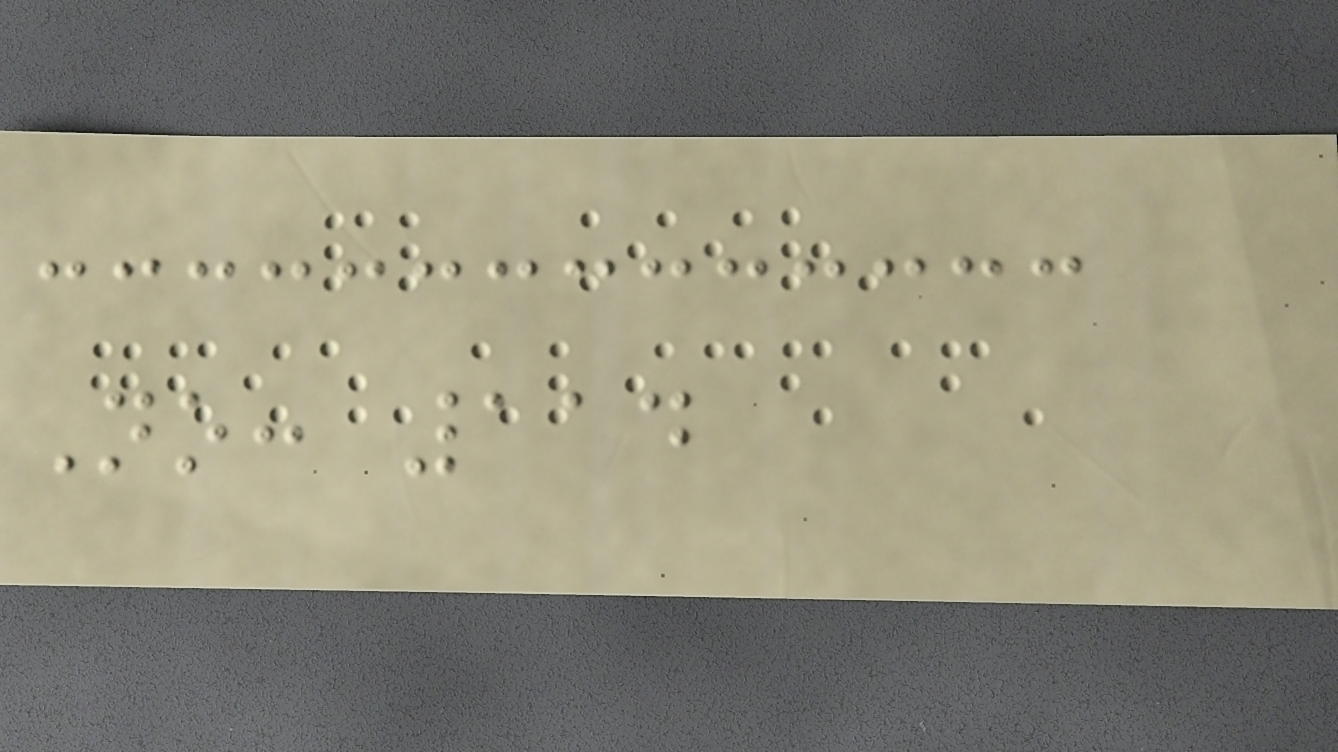No: 114
